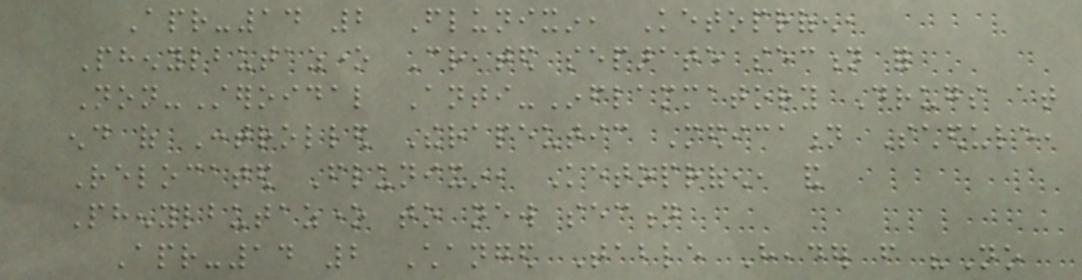Apr-14 2 Flunixin, Ketoprofen,
Phenylbutazone Created separate section for
Non-Steroidal Anti-Inflammatory Drugs at
end of Controlled Therapeutic Medication Schedule,
Relocated Flunixin, Ketoprofen, and
Phenylbutazone to new section
Apr-14 2 Changed Table Header from "No
